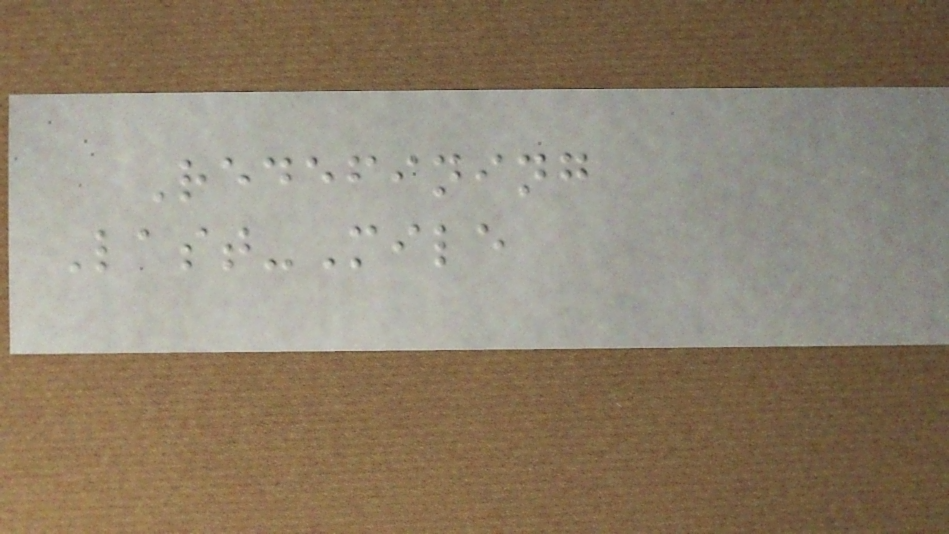Redefining
Last-Mile
